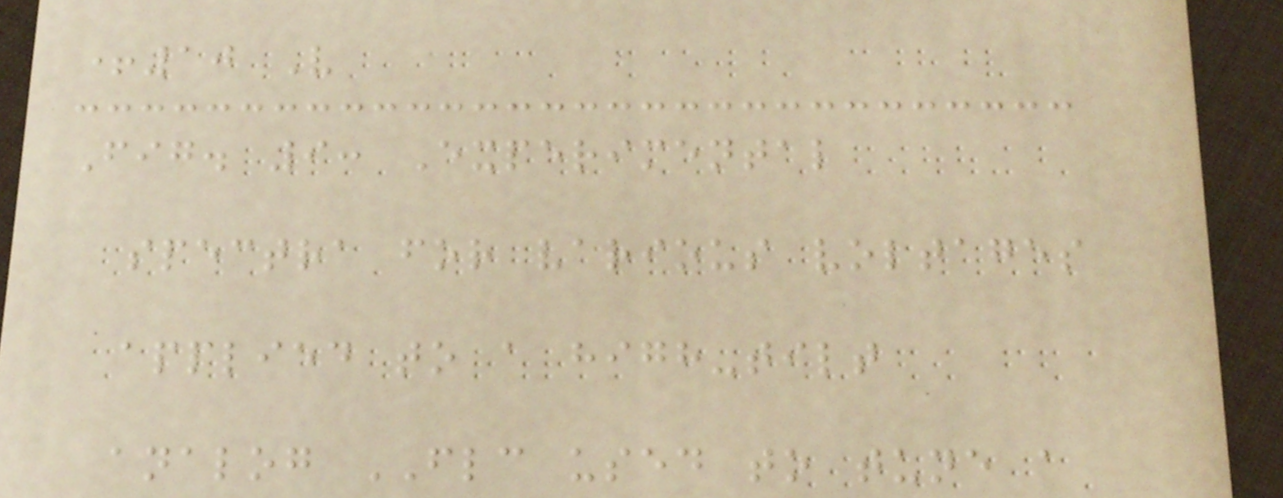+10 V
Fig. 9: Experimental
spectra for various voltages
applied to a high-tilt
analog FLC used to tune a
